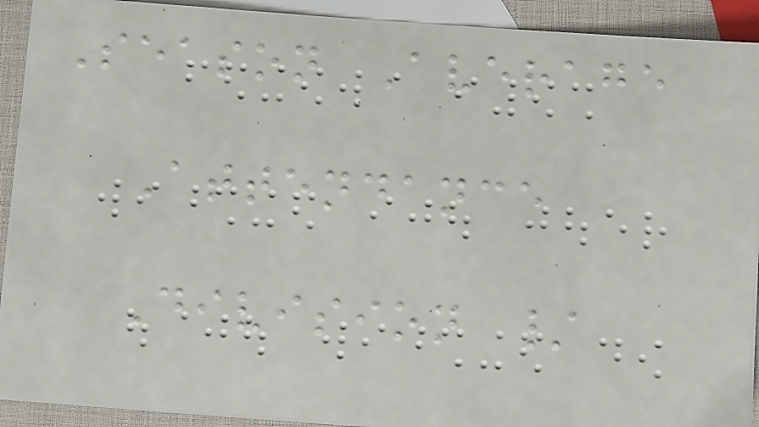Season Average
Attendance
Division /
